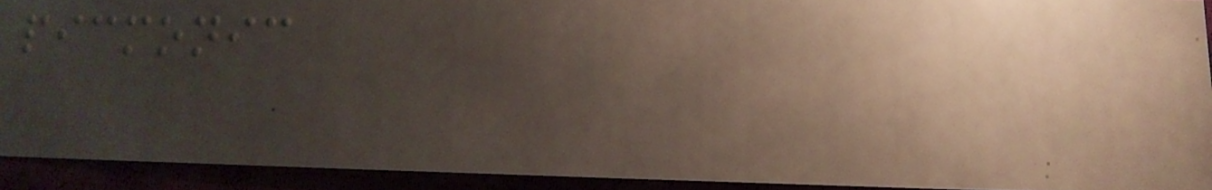picmonic
